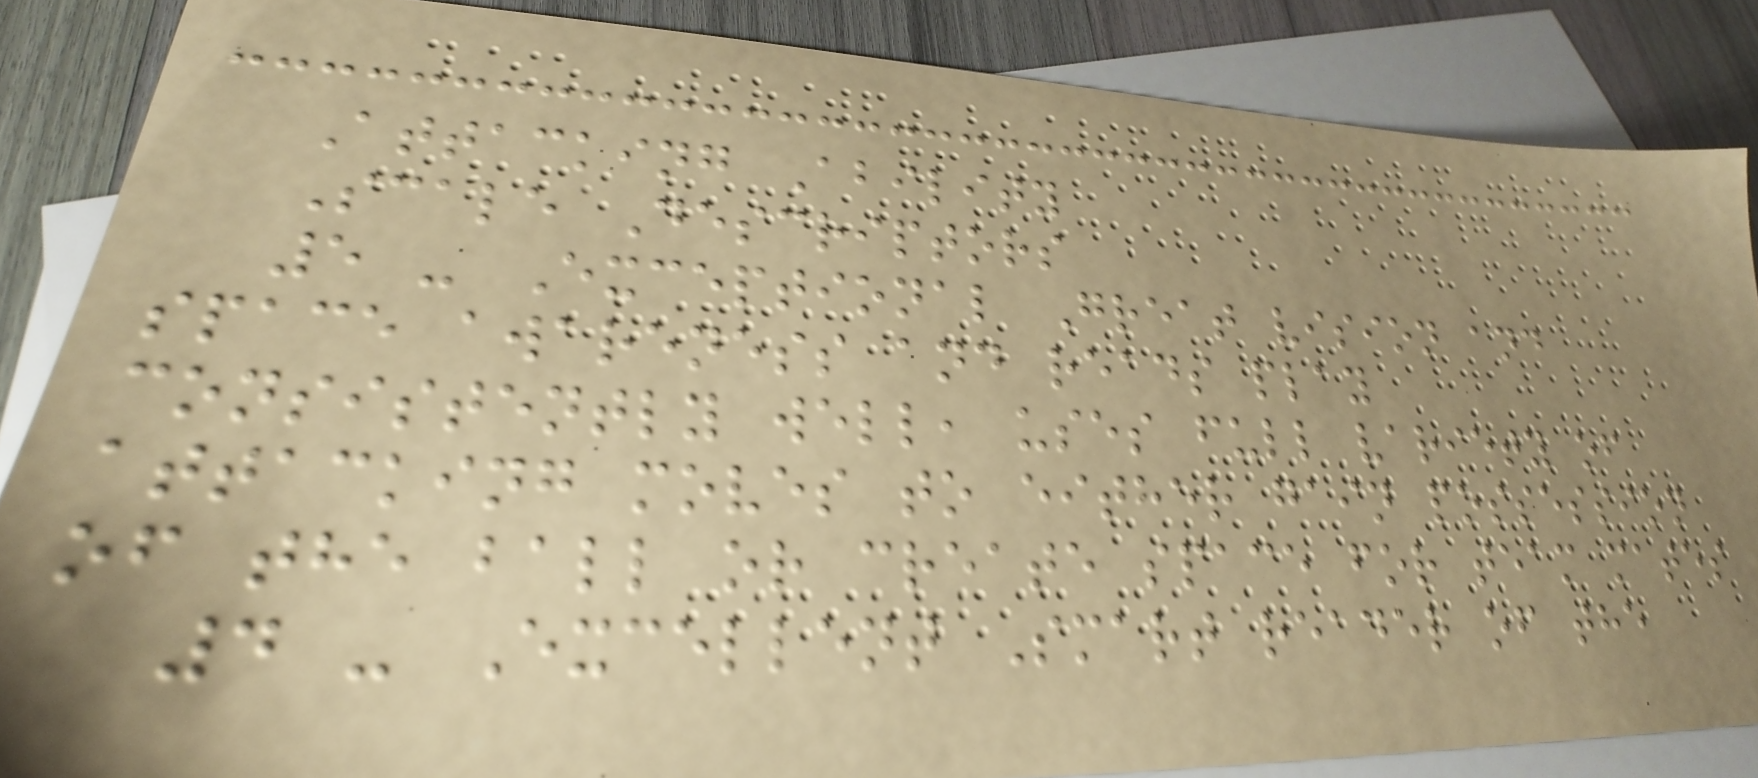Attacking Ability
Scale Descriptors
5 - Exceptional Great vision and
space awareness and reads play
consistently well, uses full variety of
attacking moves to either gain possession
of the ball or create space for team mates
4 - Excellent Smart reader of the
